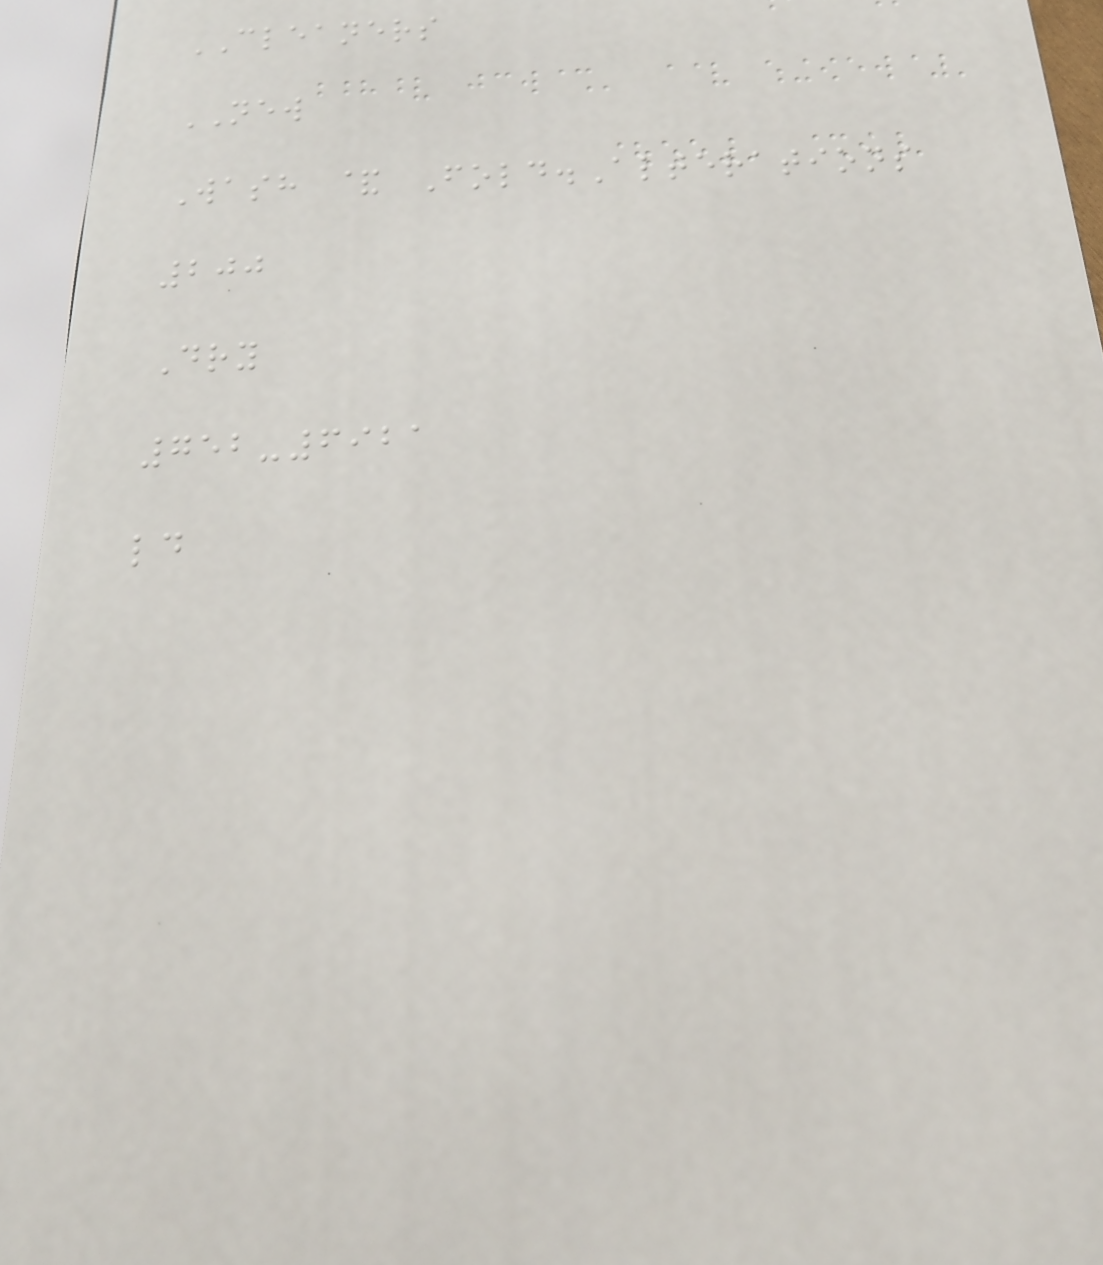CLEANERS
NEW
Wash & Fold.Alterations
200
Dry
752-6921
ld
